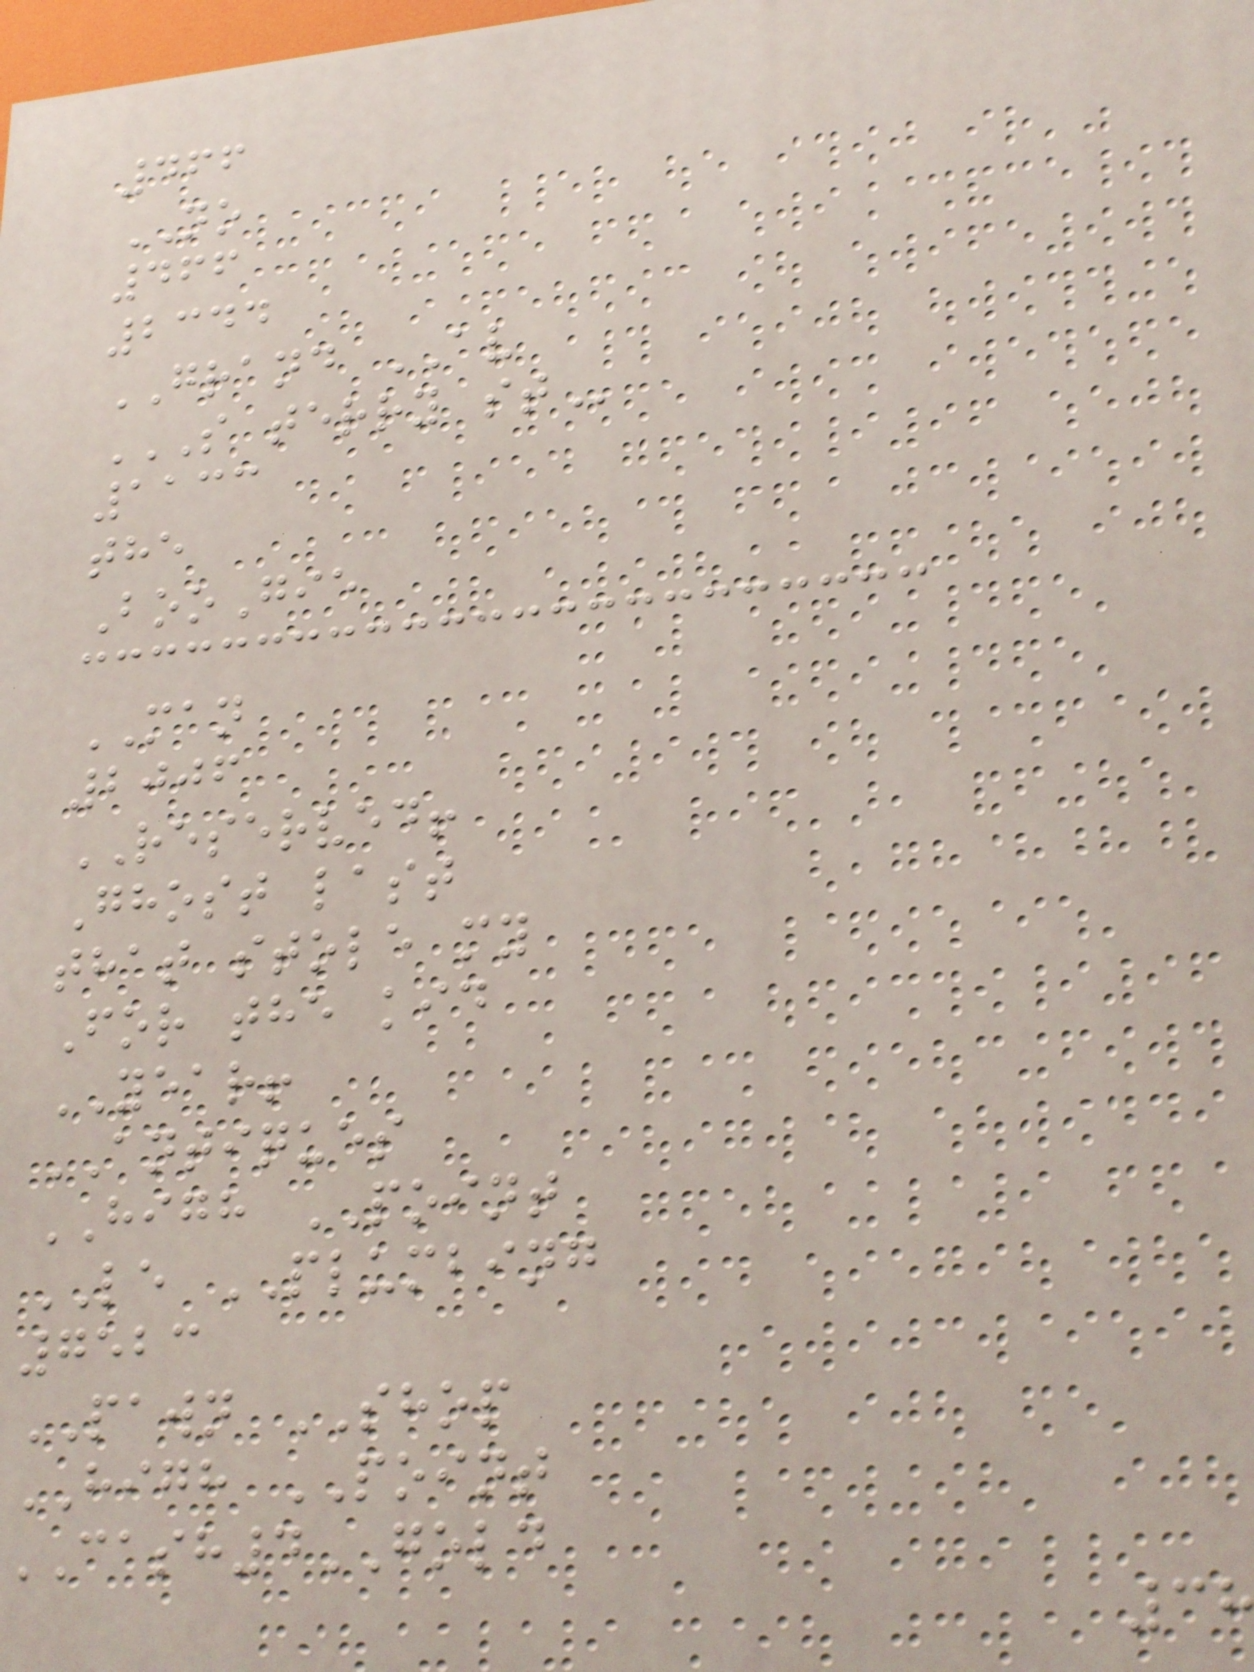466
NO
466
2344
GRAND AV
S TERRY ST
1133
the
BooGie
MAN
2006
RESERVED!
Ghost last
that stole my
For the kid
YEAR!
ANTIQUES
HIGH POINT
LE PLUMBING
7523
PAWN SHOP
HIGH POINT
4GOLD
